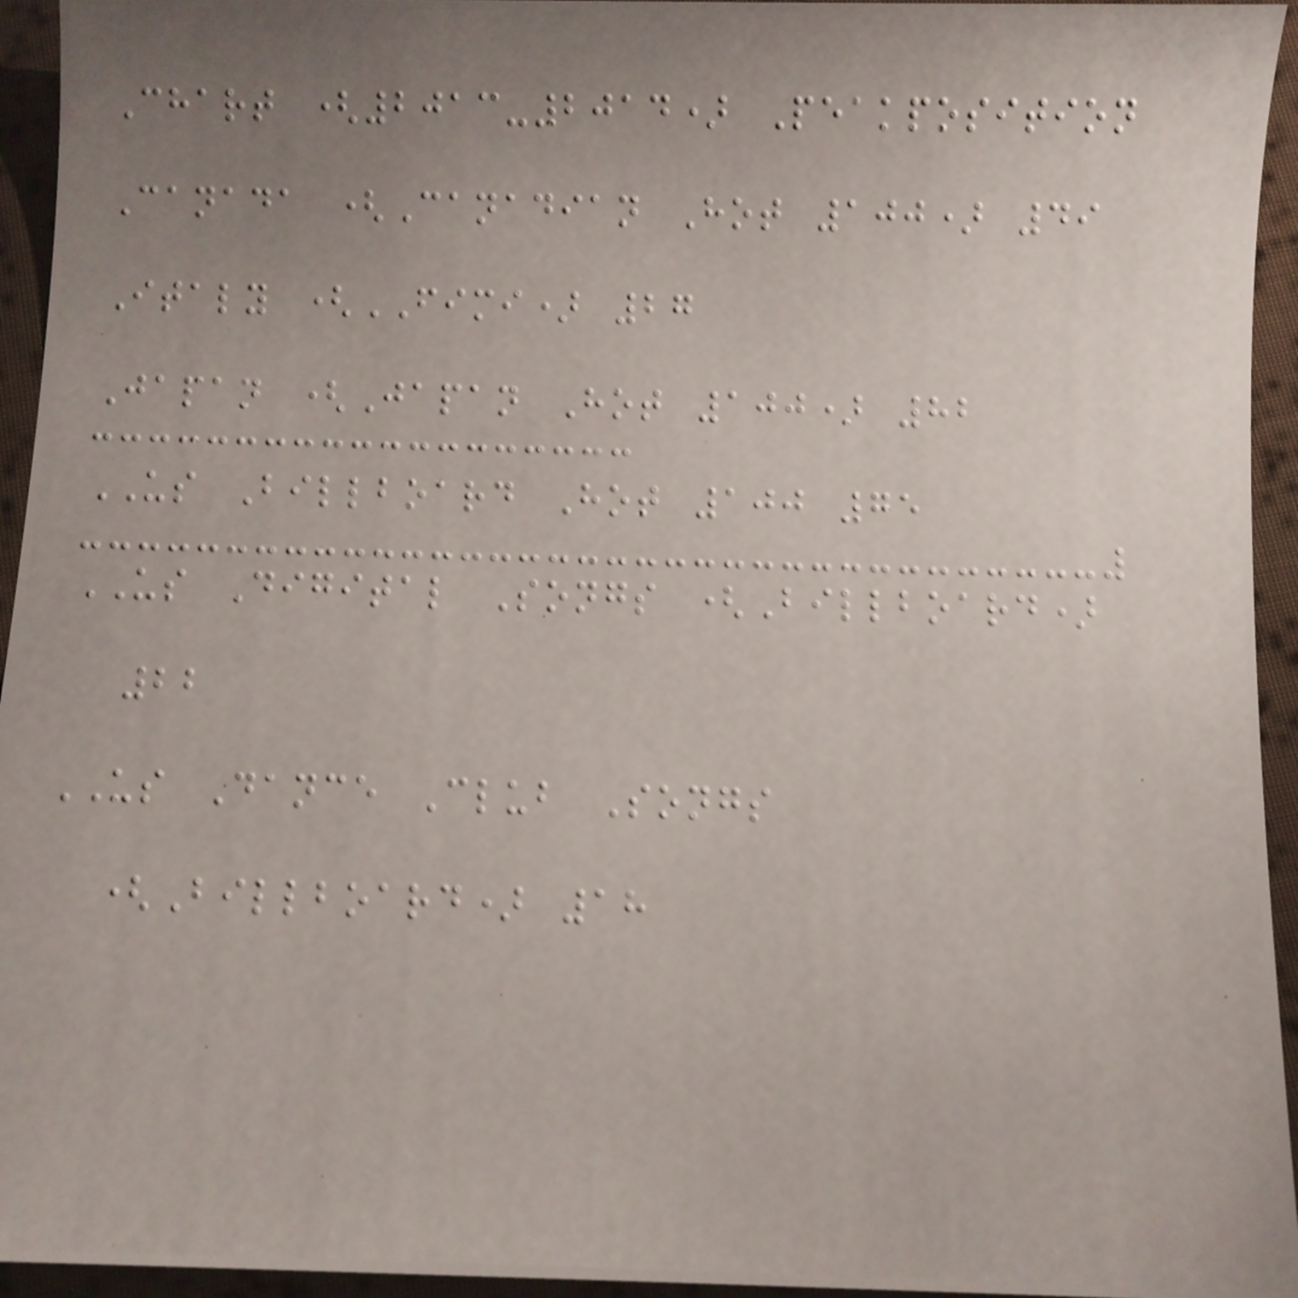Chart (2013-2014) Peakposition
Canada (Canadian Hot 100) 49
Italy (FIMI) 27
Japan (Japan Hot 100) 82
US Billboard Hot 100 75
US Digital Songs (Billboard)
22
US Dance Club Songs
(Billboard) 18
